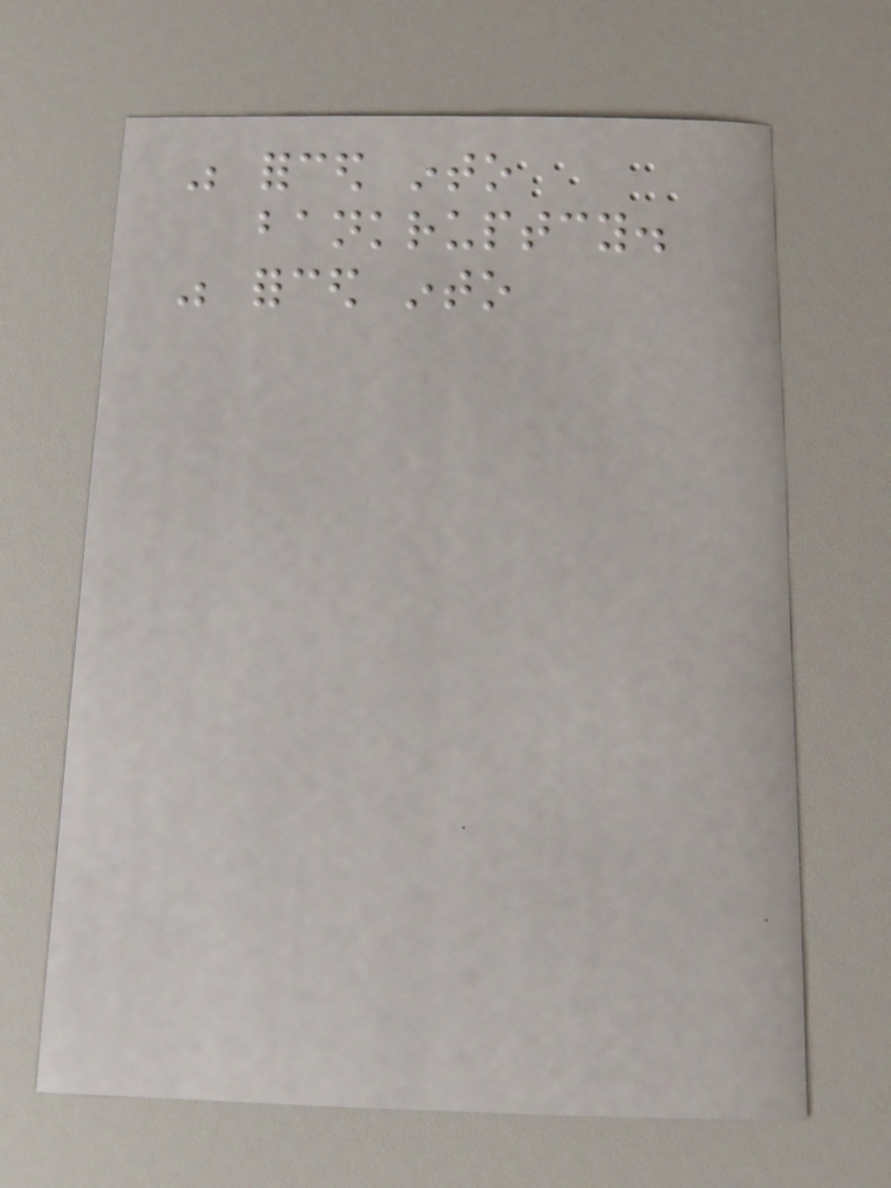was forced into
bankruptcy.
was forced into
